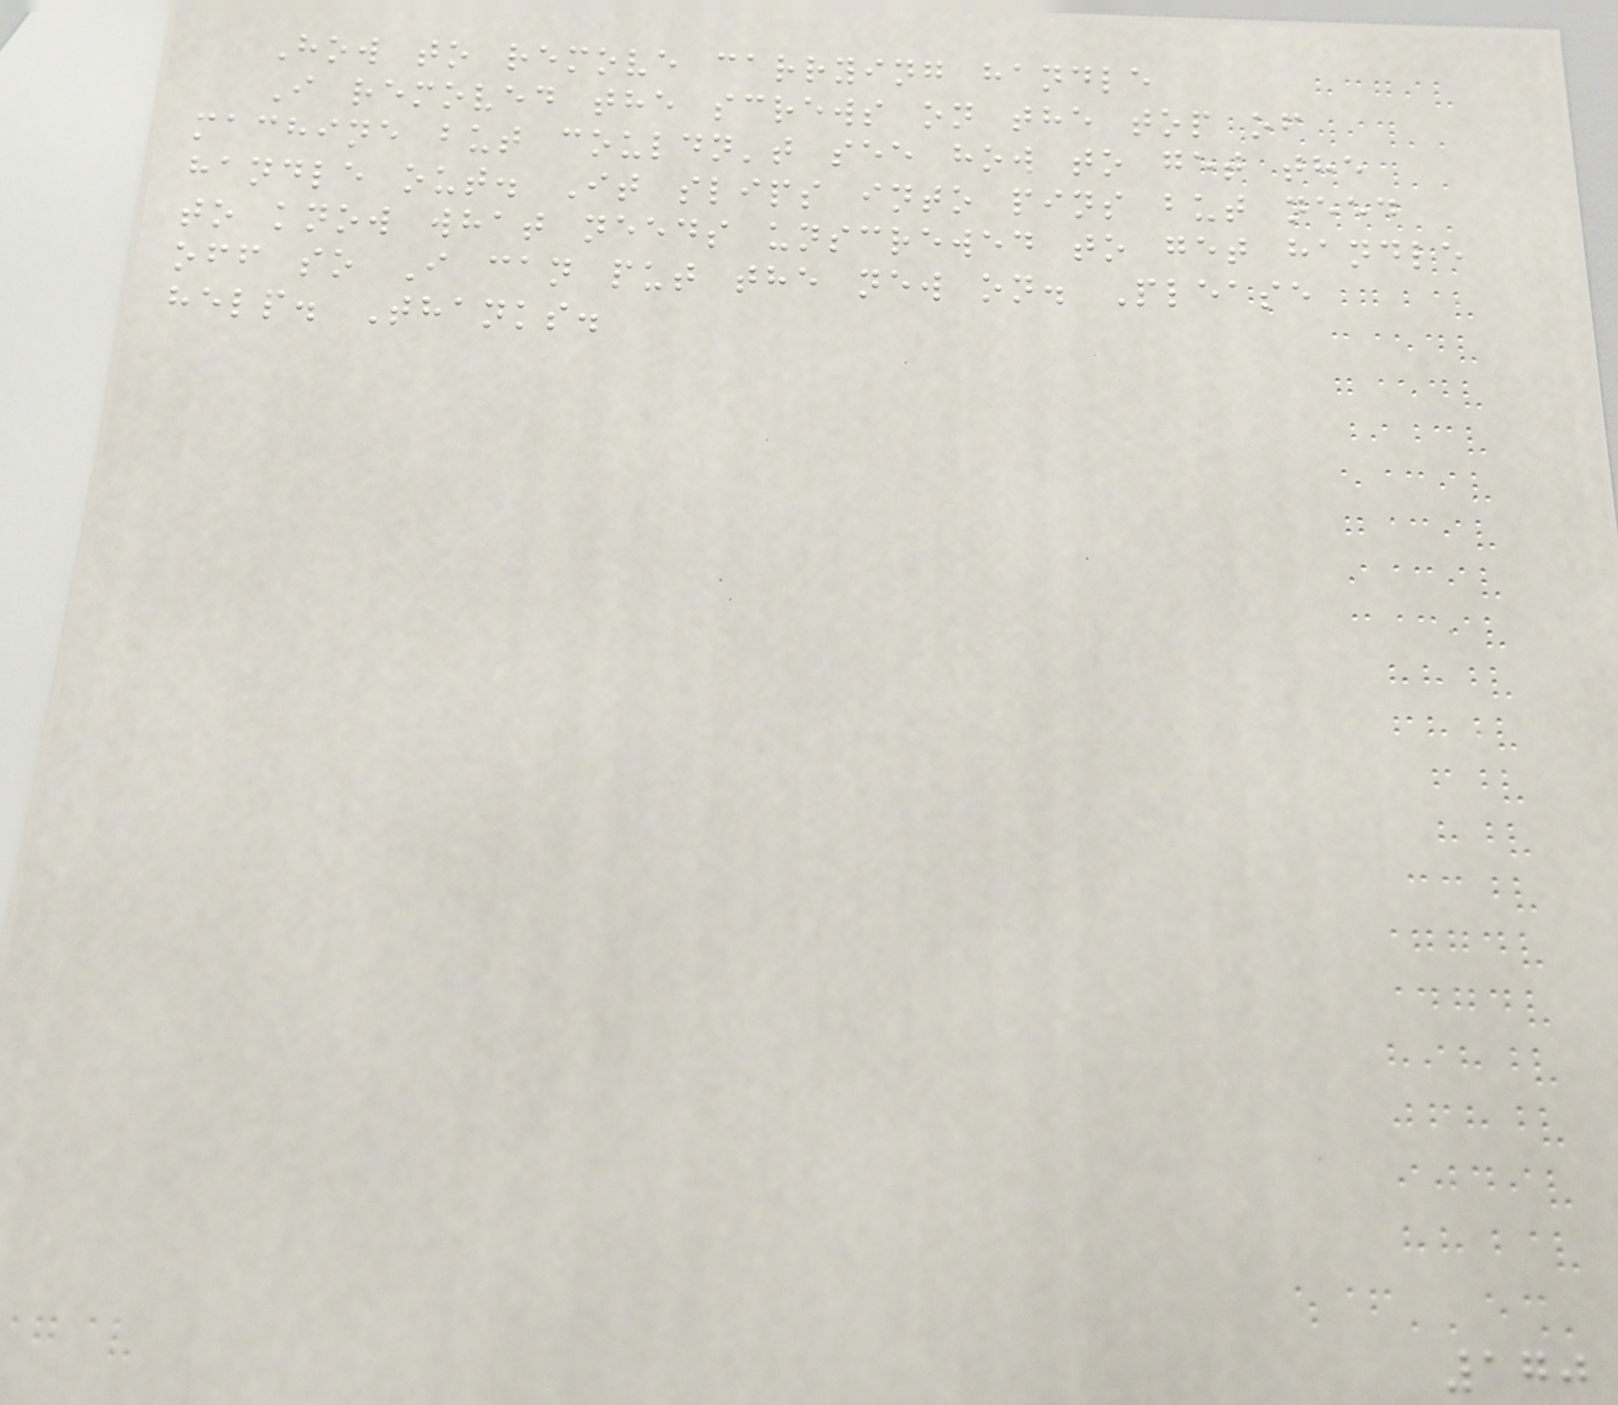How to remove carrying handle
I removed the screws on the top of
machine but couldn't see how to get the
handle out. It slips into pins but need
to know what needs unscrewed to get handle
off so I can put the new on. Please
help. Thanks.
170
